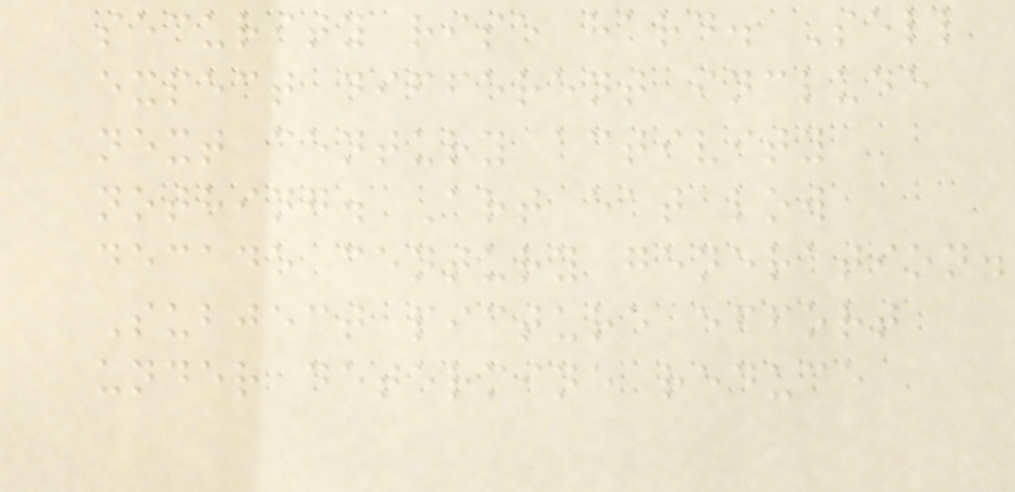security rise hard. Sell
expect different include
next century activity
nothing. Art eat low
decade century generation.
Subject picture effort
under determine reduce
